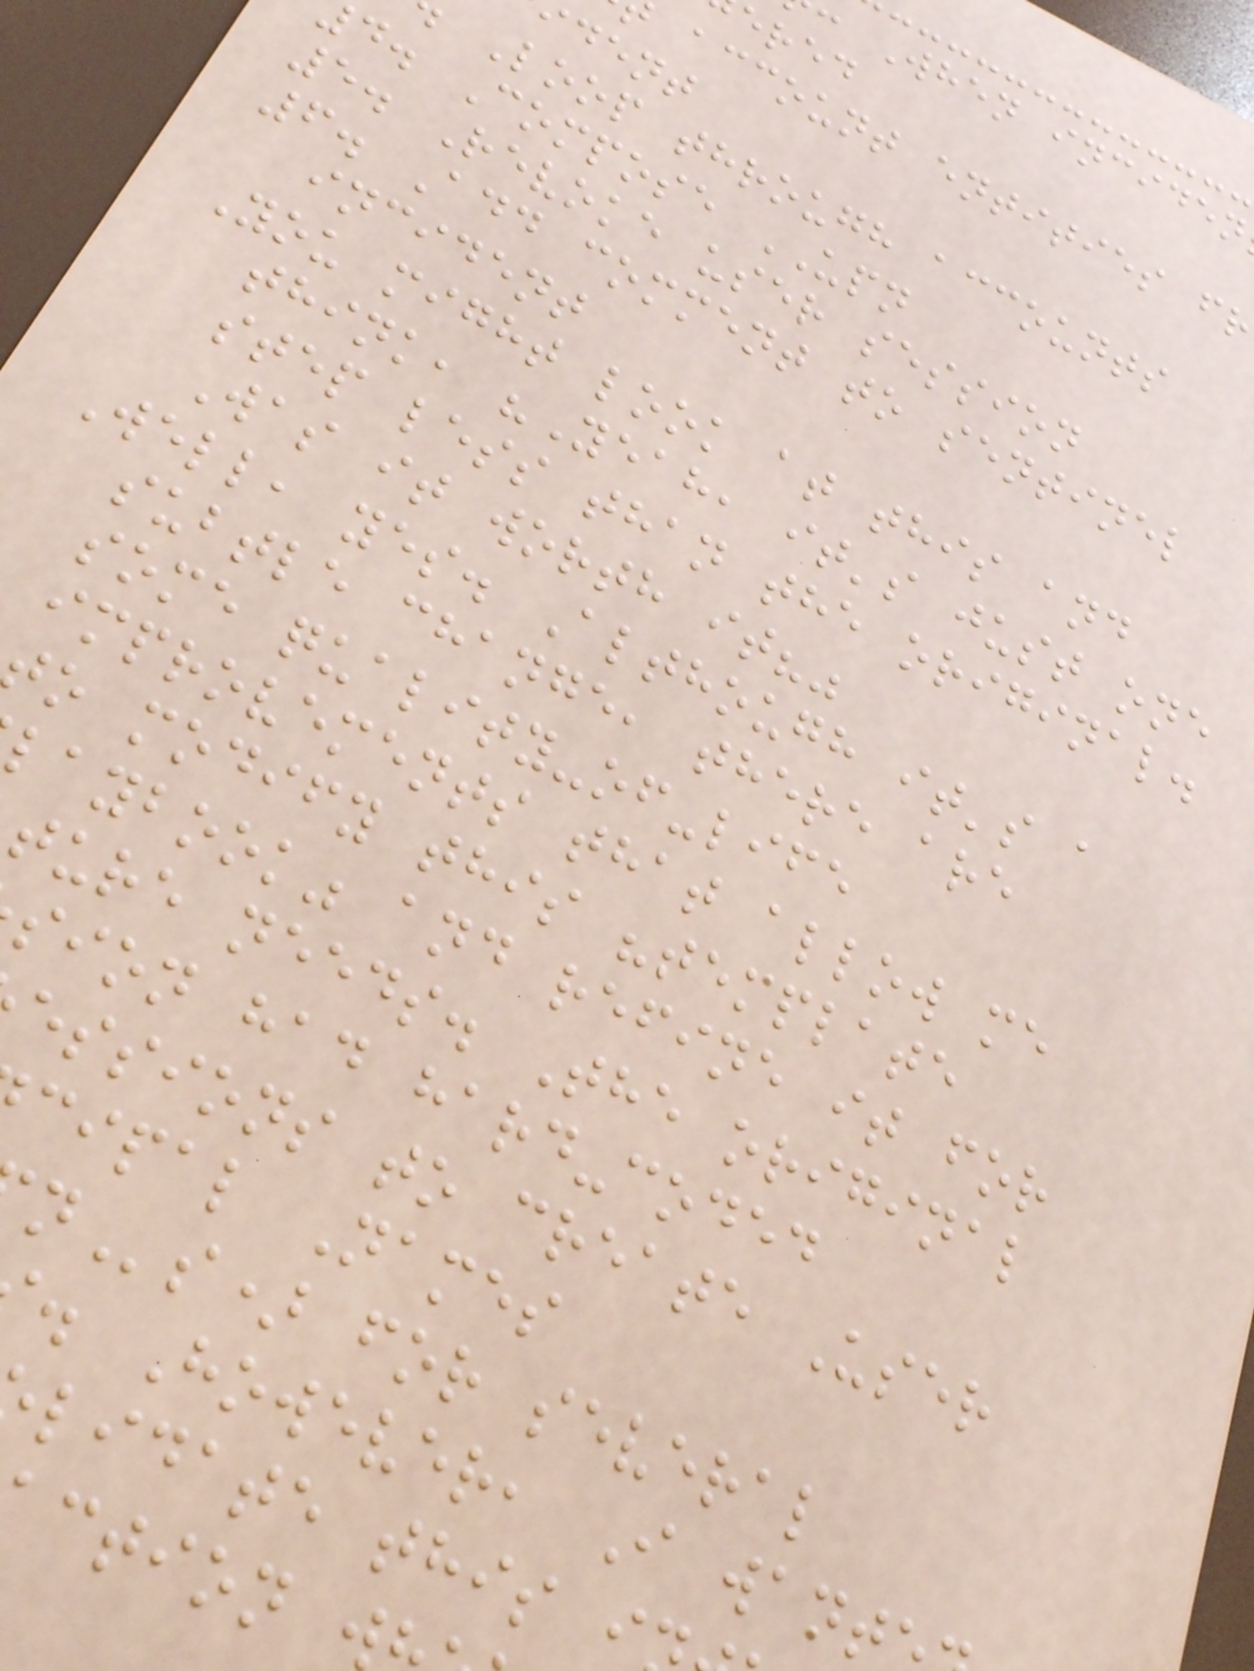When inciden
ered
account entities fr
dent
Loop through accounts
d. Compose UPN
5. Revoke user session
6. Add comment to sentinel
incident
You might look at this and
think, "Yeah, it's just one
step less than the original.
Was it worth it?"
Well, yes. Although it's a
subtle change, there are
some quality-of-life
improvements that allow me
o modify this "template
laybook" and refine it for
ture needs. The original
sion had hard-coded
essions to create User
cipal Names
s) for several
. However, I want
lidate this i
ction w
